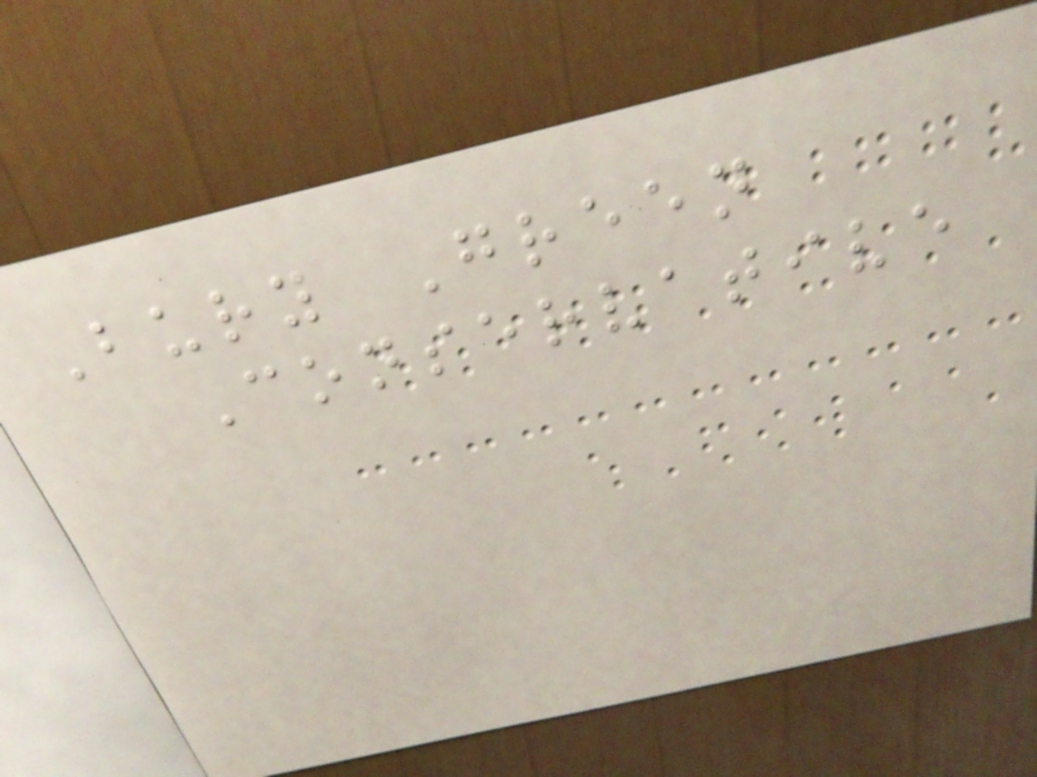Bury Green
Conservative
